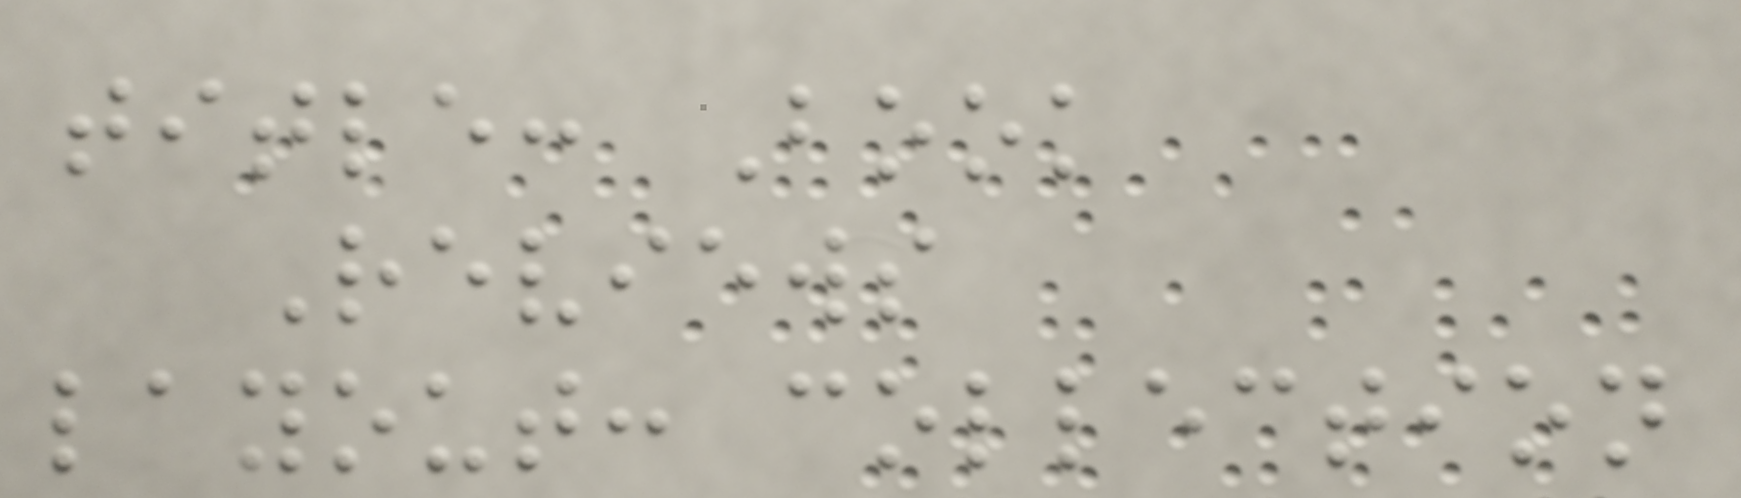title: Book
Reviews
layout: collection
